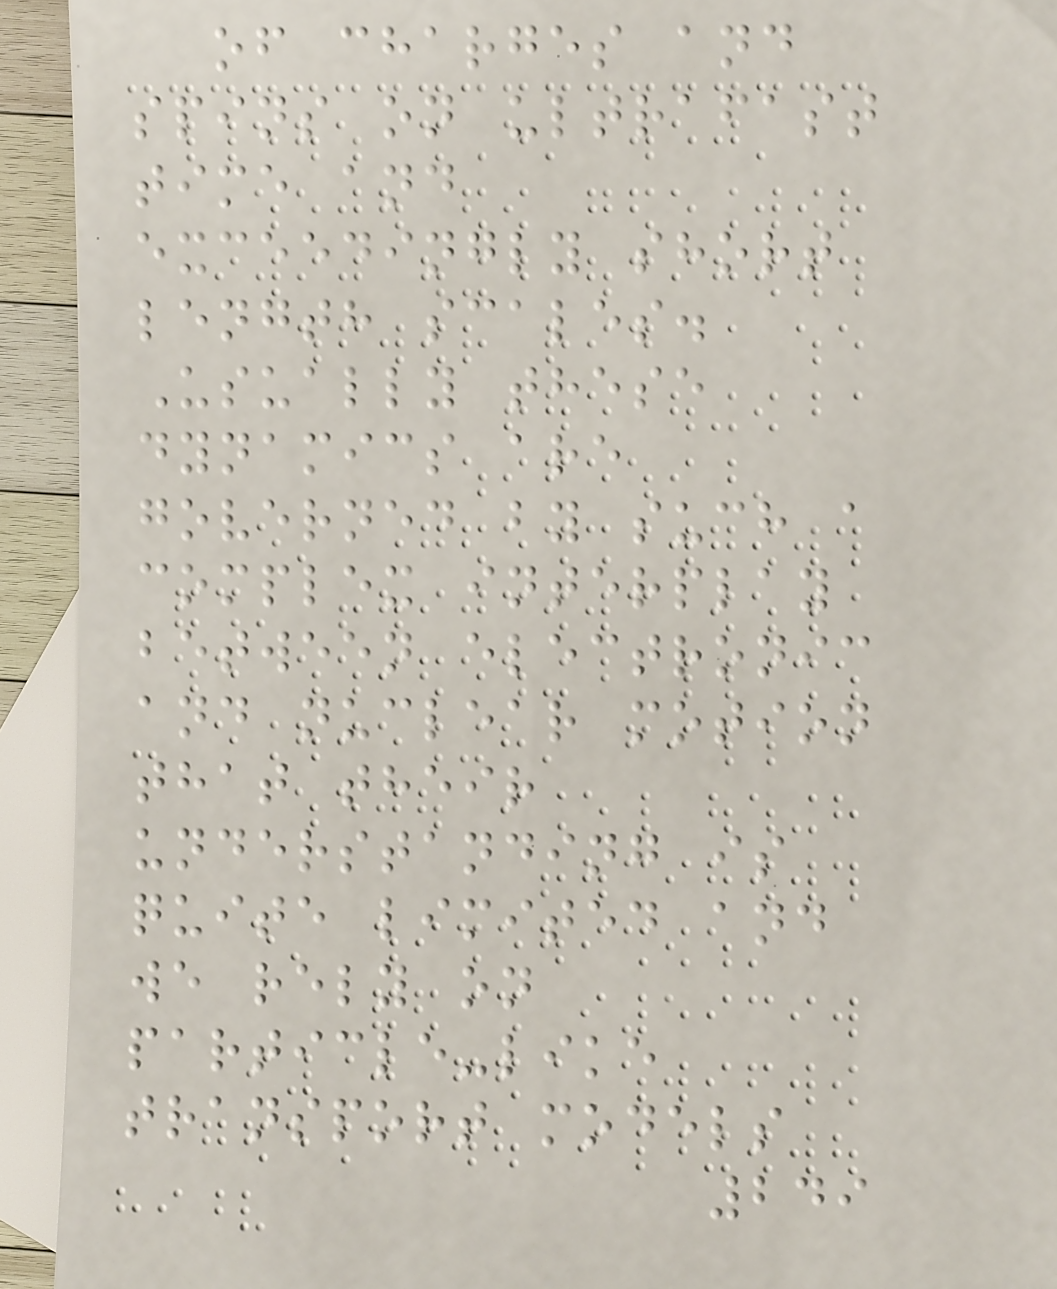of charges and
spins on ultrafast
time and
exceedingly short
length scales.
Usually these
dynamics are
governed by such a
complex interplay
between electronic
and nuclear motion
that their
understanding is
quite limited and
we rely on
particle-like
transport models
249
